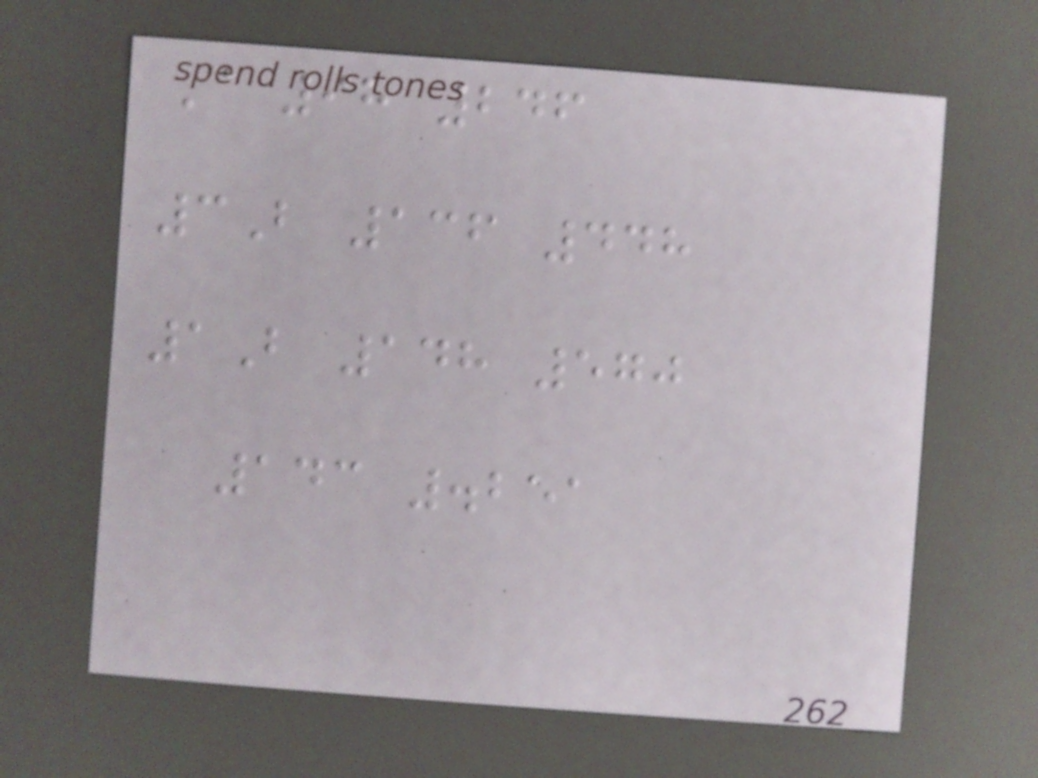C 98 246
3B 136 448
1B 148 570
143 .251
